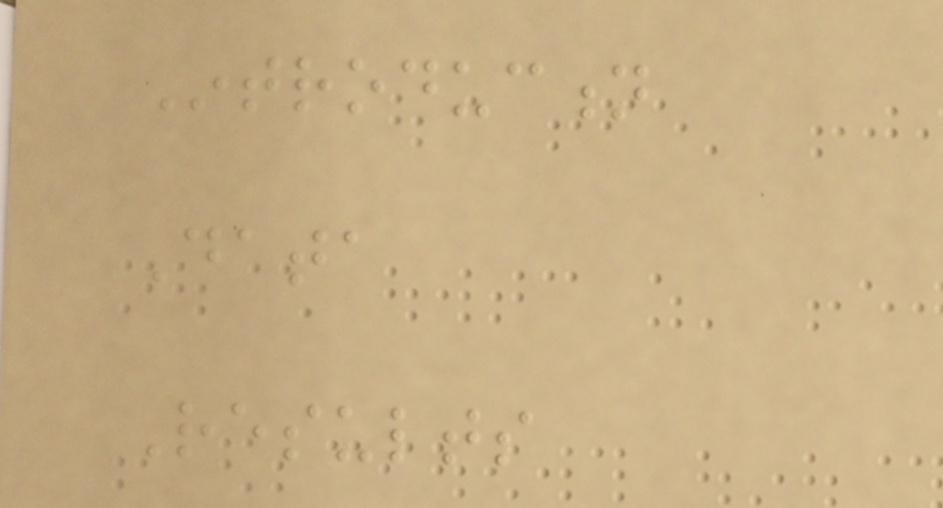Introduction
Data
Results
